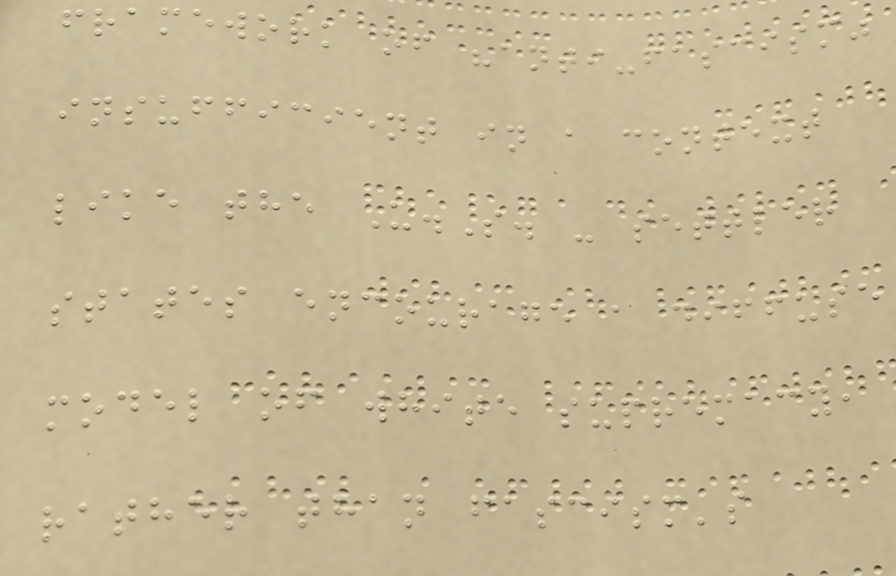framework of "anti-fascism"
insufficient in a context
like the U.S. - settler
states encourage a diffuse
model of white supremacy,
rather than fascism's
